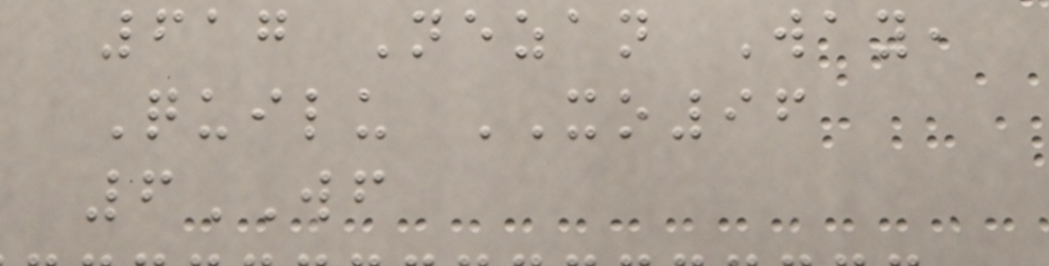617 Nezan Way,
Quilu XO96
6WF
